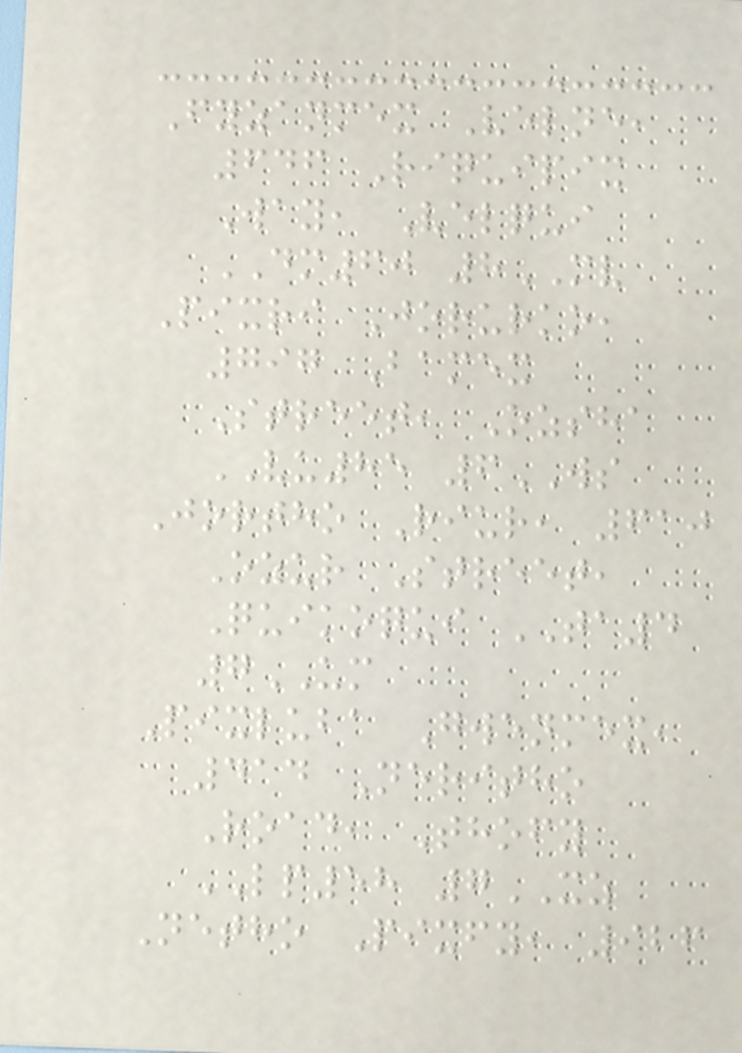Fyzanmex Velne,
646 Riquipix
Way, Velqui
DM60 8MV
Pixri Jorurko,
797 Bamex
Street, Ozsha
VU85 6WS
Jortho Riur, 610
Ozur Street,
Quikoqui TA4
7UM
Pixluba Gwenmex,
414 Neritho
Road, Thofy
LP58 7XZ
Netho Pixfy, 926
